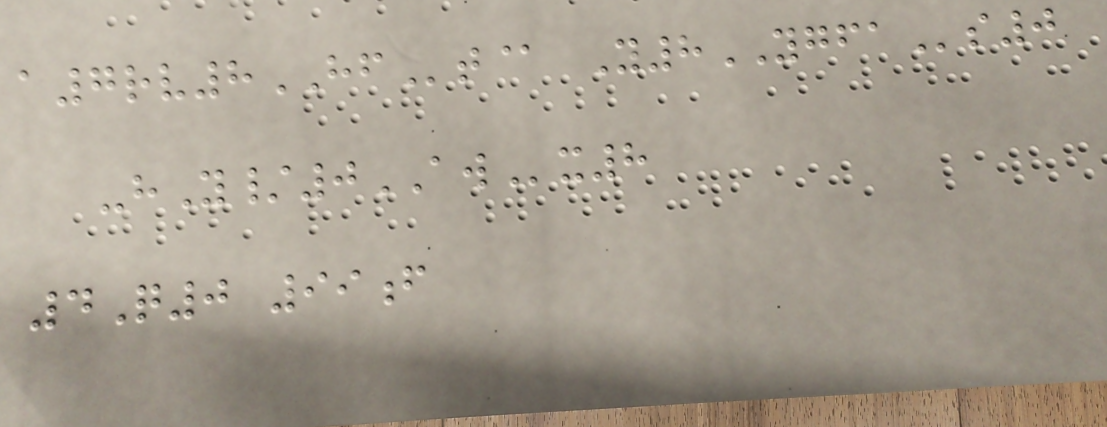a7rv8HFt@ Y8YGFAs0
-hY/0AWx8
4Q0 99f
